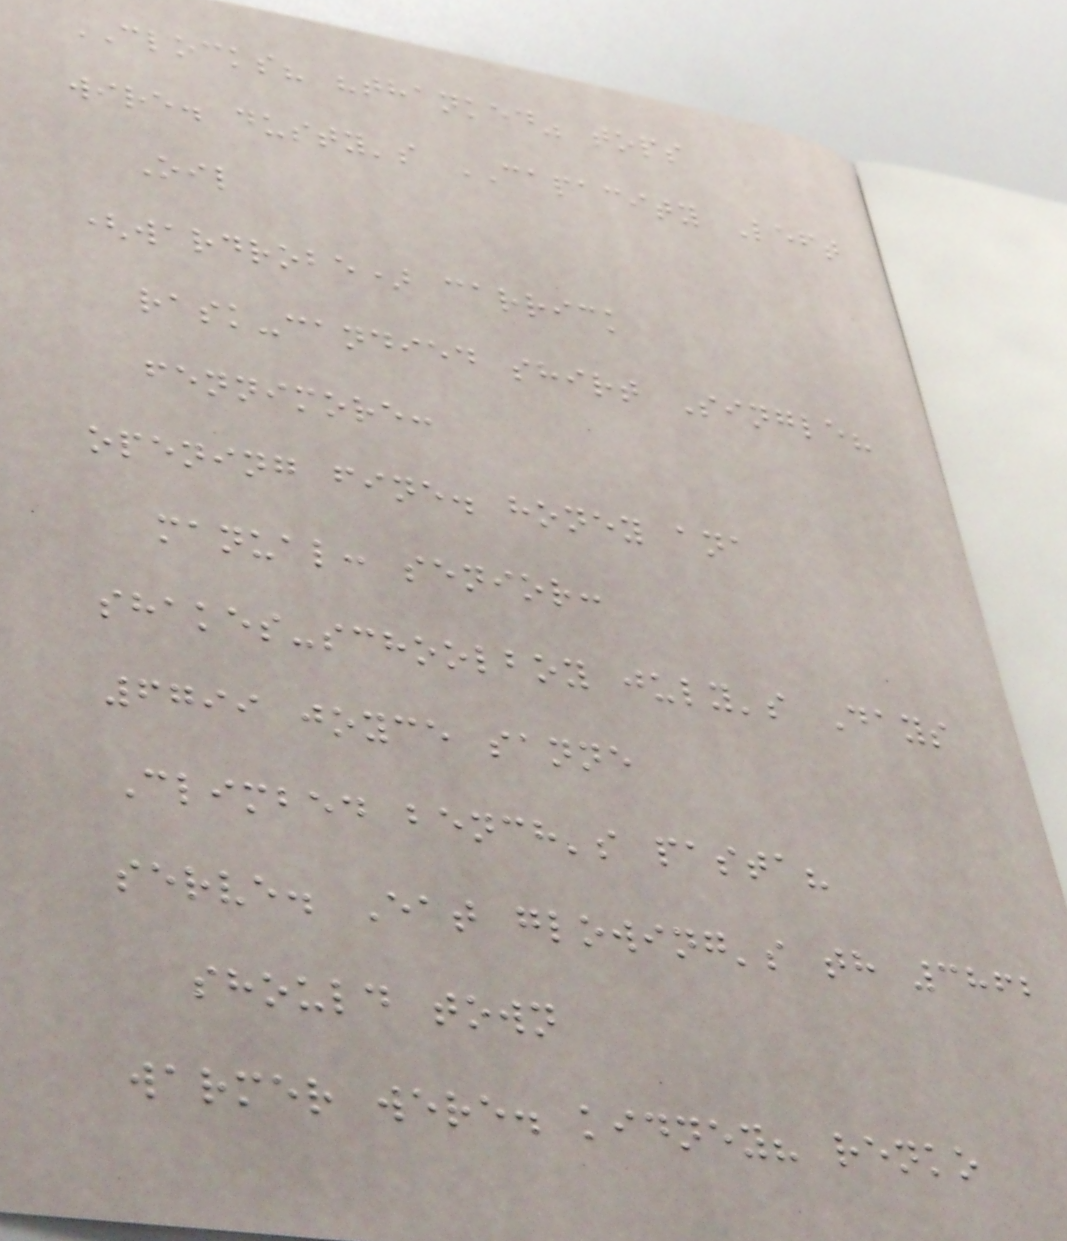CLOCKS? "thanked" tops
wire. dusty's CAPACITY Left
Oil
(wardrobe) carrick
rask-candied shirt Single?
fennimore:
opening fine. honey ana
manual: senior:
shakes-schoolboy july's Days
6799 joyce sanne
Climbed bench's pasta?
serve. Eat glowing's th 3862
should town
warmer were. kidney? renko
